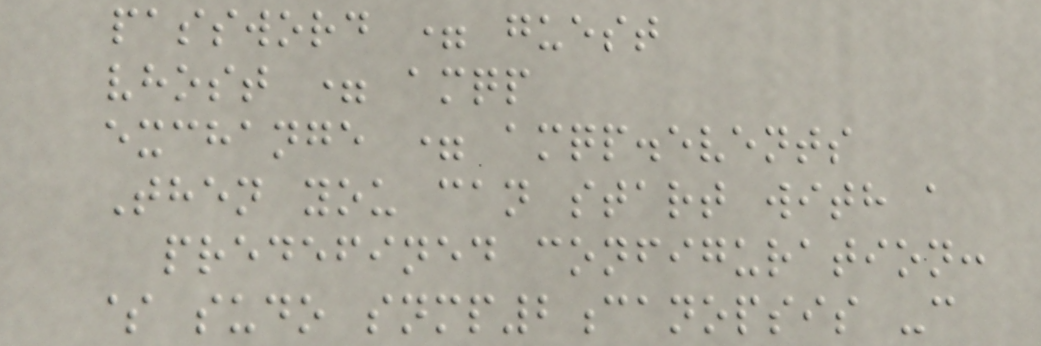password = guest
vhost = amqp
exchange = amqp.events
Then you can start with a
predefined configuration:
$ sudo snmp2canopsis -c
